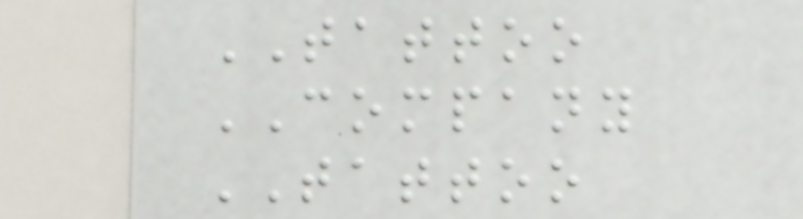TATTOO
COMPANY
TATTOO
